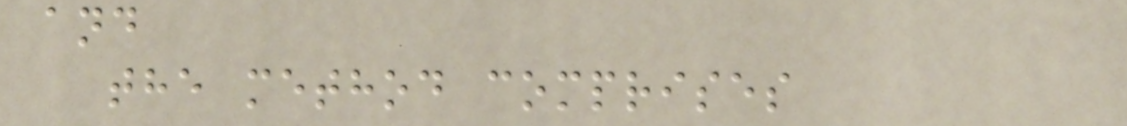and
the method comprises
